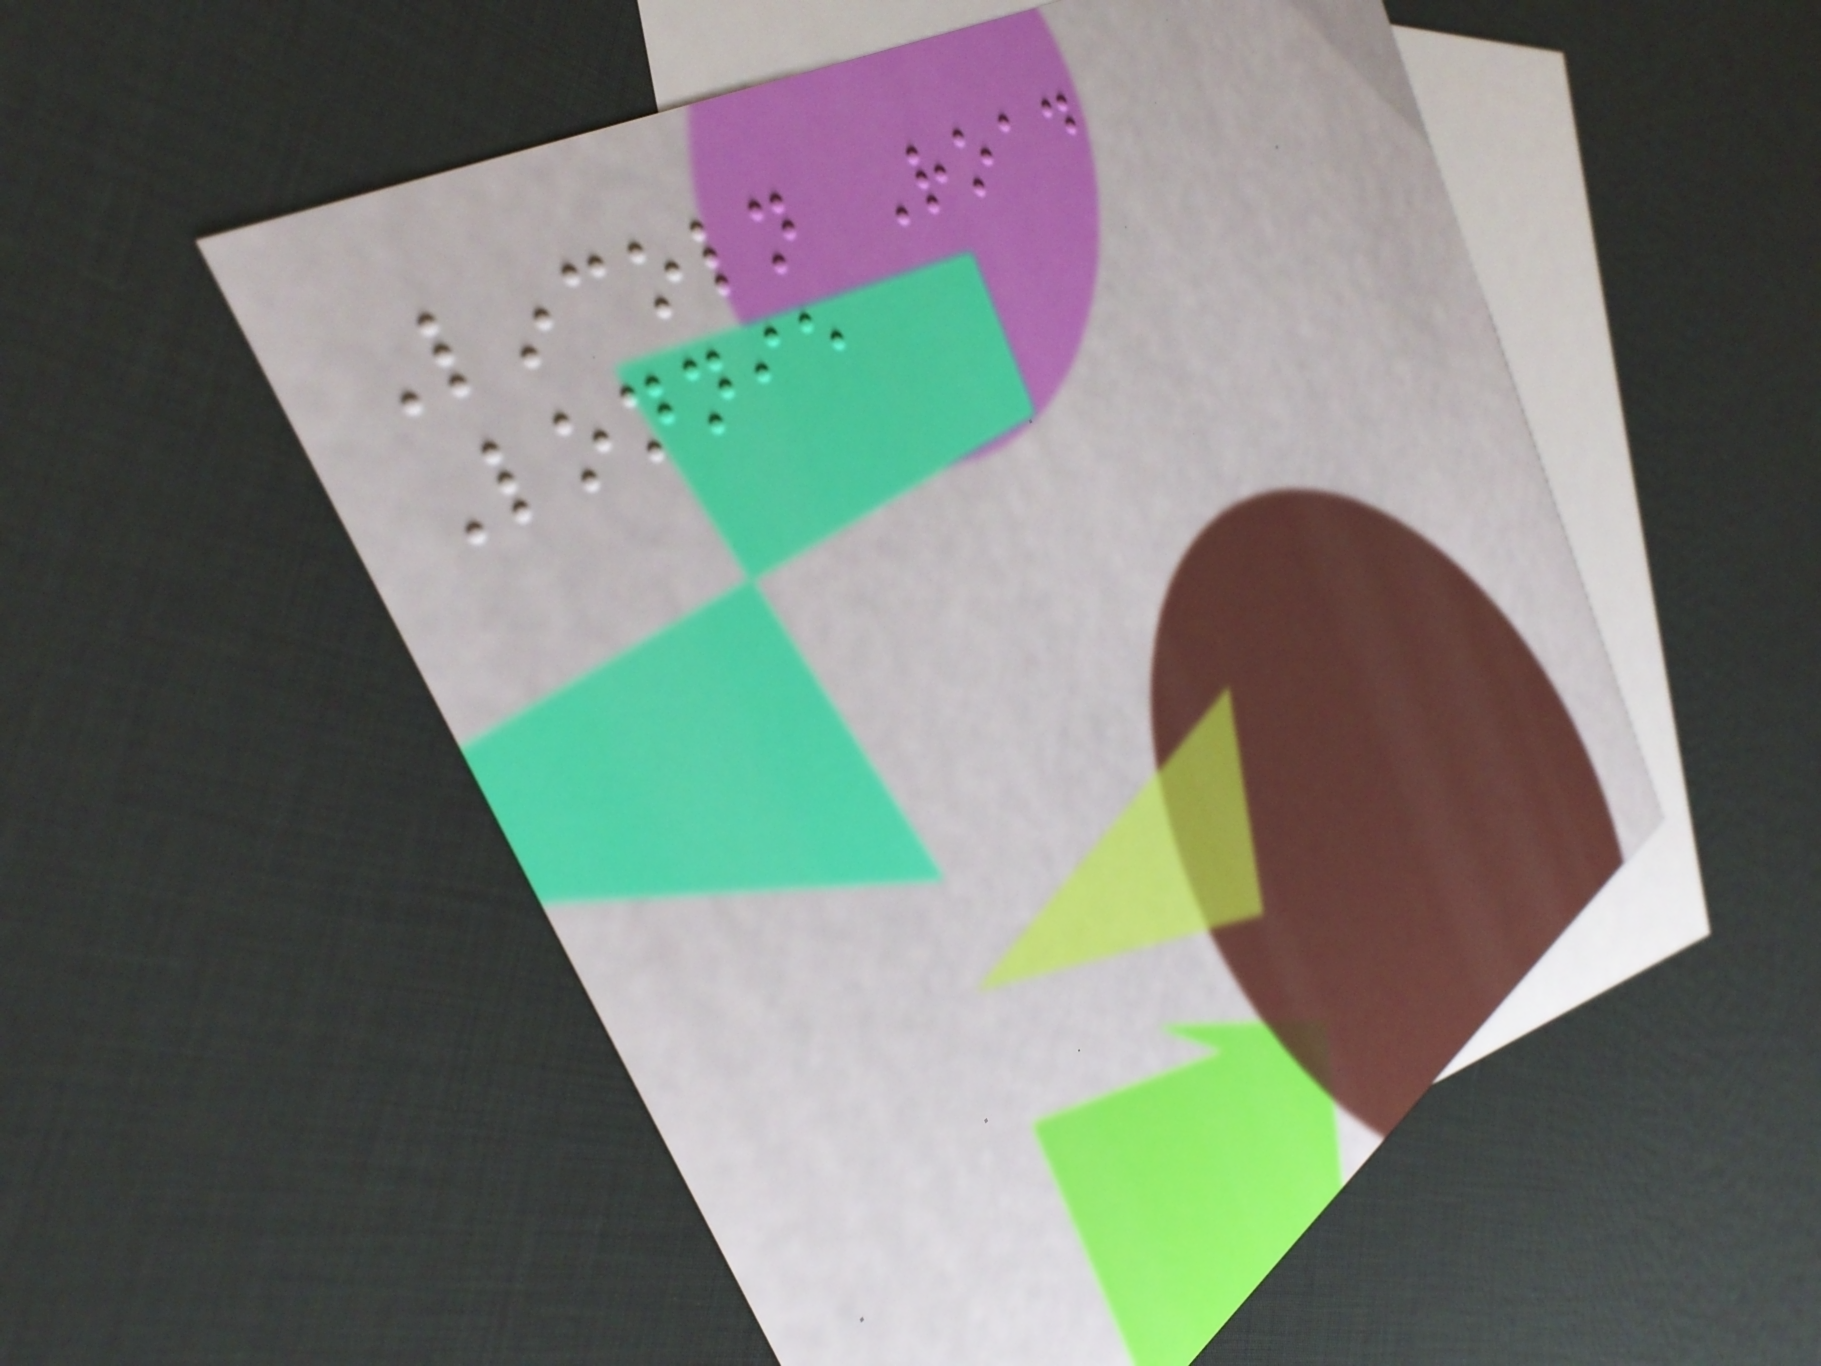Lincoln Road
Lonnie
